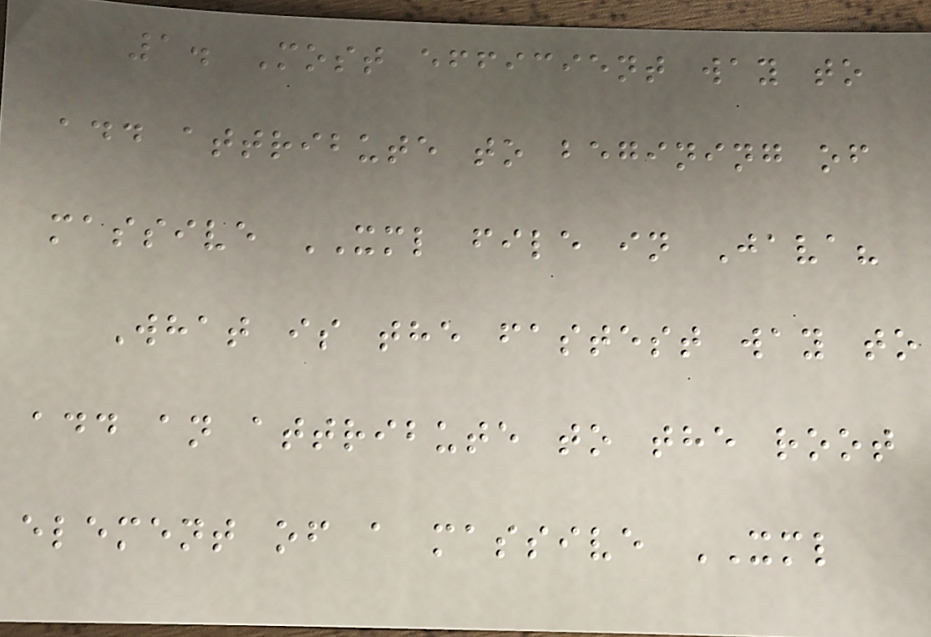1. Most efficient way to
add attribute to begining of
massive XML file in Java?
What is the fastest way to
add an attribute to the root
element of a massive XML
